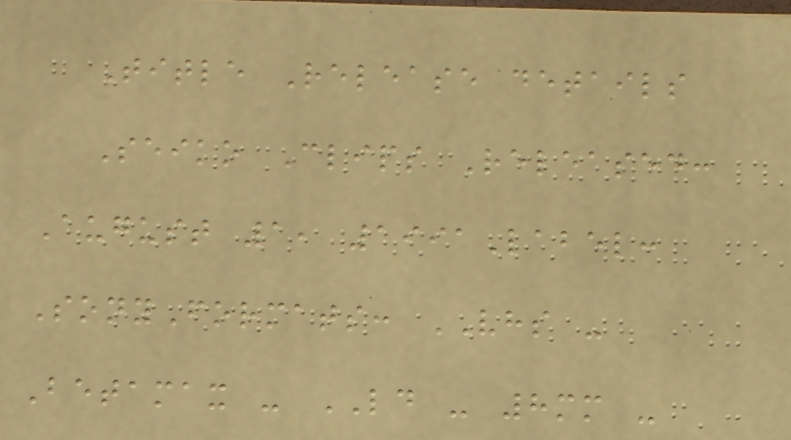Title Release details
Seiko Clips Released:
August 1, 1991Label:
SonyFormats: VHS -
Betamax - LD - 8mm -
